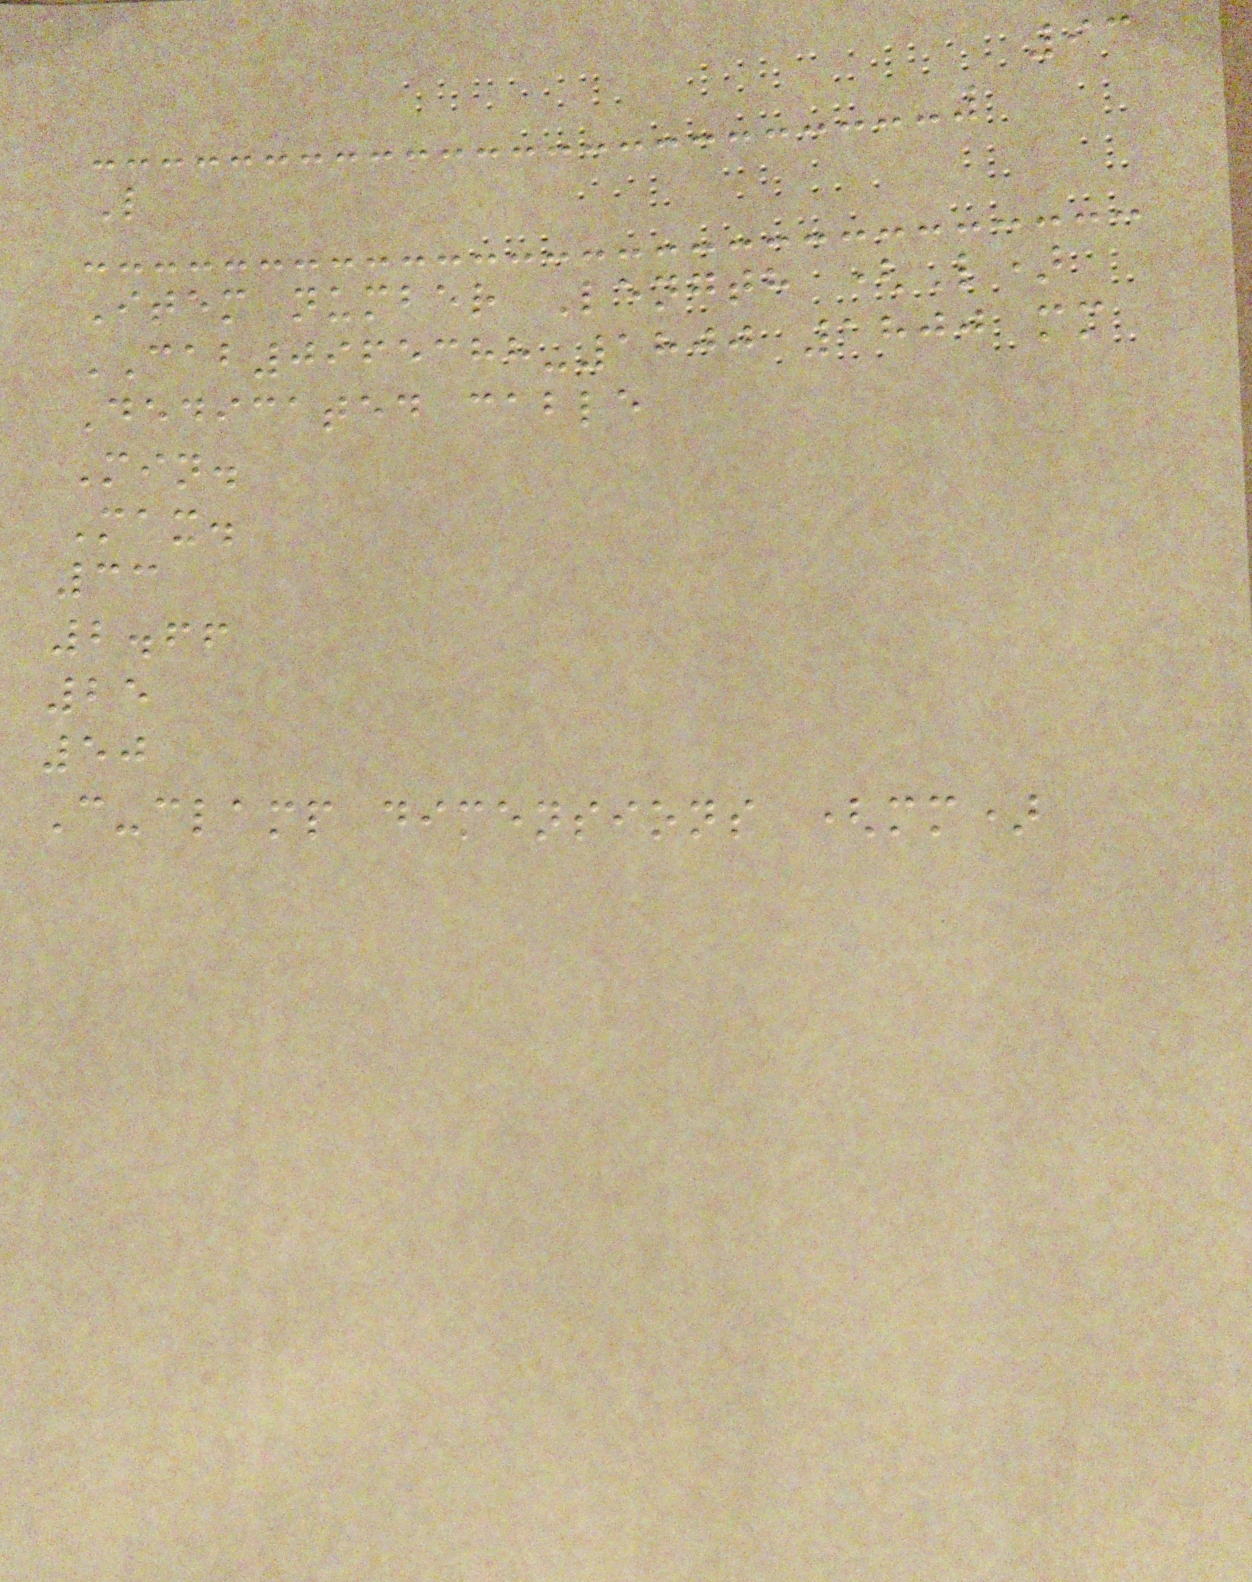93
L
Item number Length (L)
CAB0965388-1800 1800 mm
Dedicated cable
Min.
Max.
33
2.66
25
50
C-clamp dimensions (mm)
